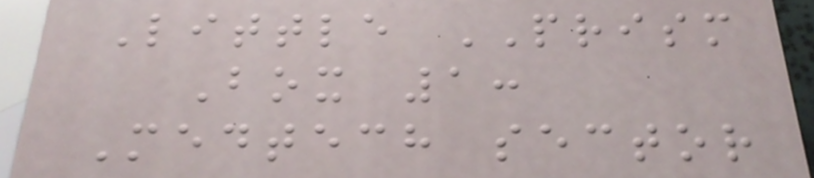Little PRISM
Box 1:
Medtech sector
